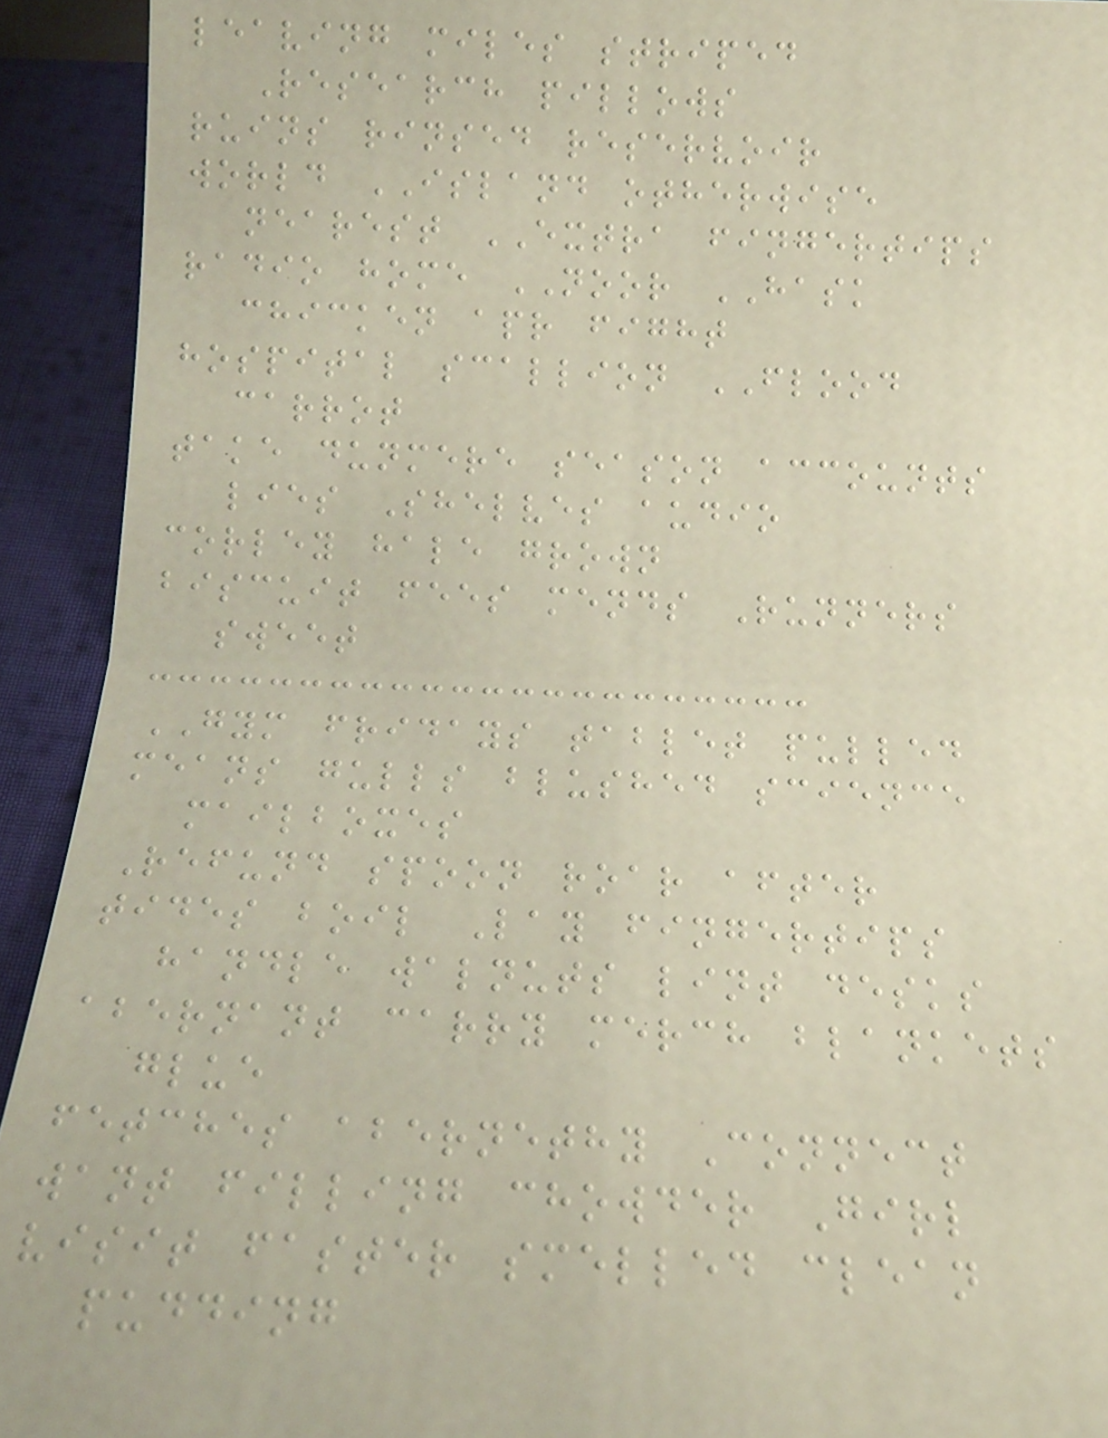leaving miles striped
Research pillows
ruins rinsed reservoir
world ISLAND otherwise
nearest EXTRA fingertips
radio home NOOR HASK
chicken apr fight
hospital scallion FLOOD
carrot
take dunmere season accounts
lies Shelves audio
corley hale grown
biscuit fees mends Runners
sweet
GYM fridays tablet pulled
means gulls blushed science
mailboxes
Refund spoon roar after
tides boil Lay fingertips
handle walnuts lint desks
abernant carry merch blankets
glue
fetches abernethy Connect
want filling chowder Girl
visit faster smelled clean
pudding
